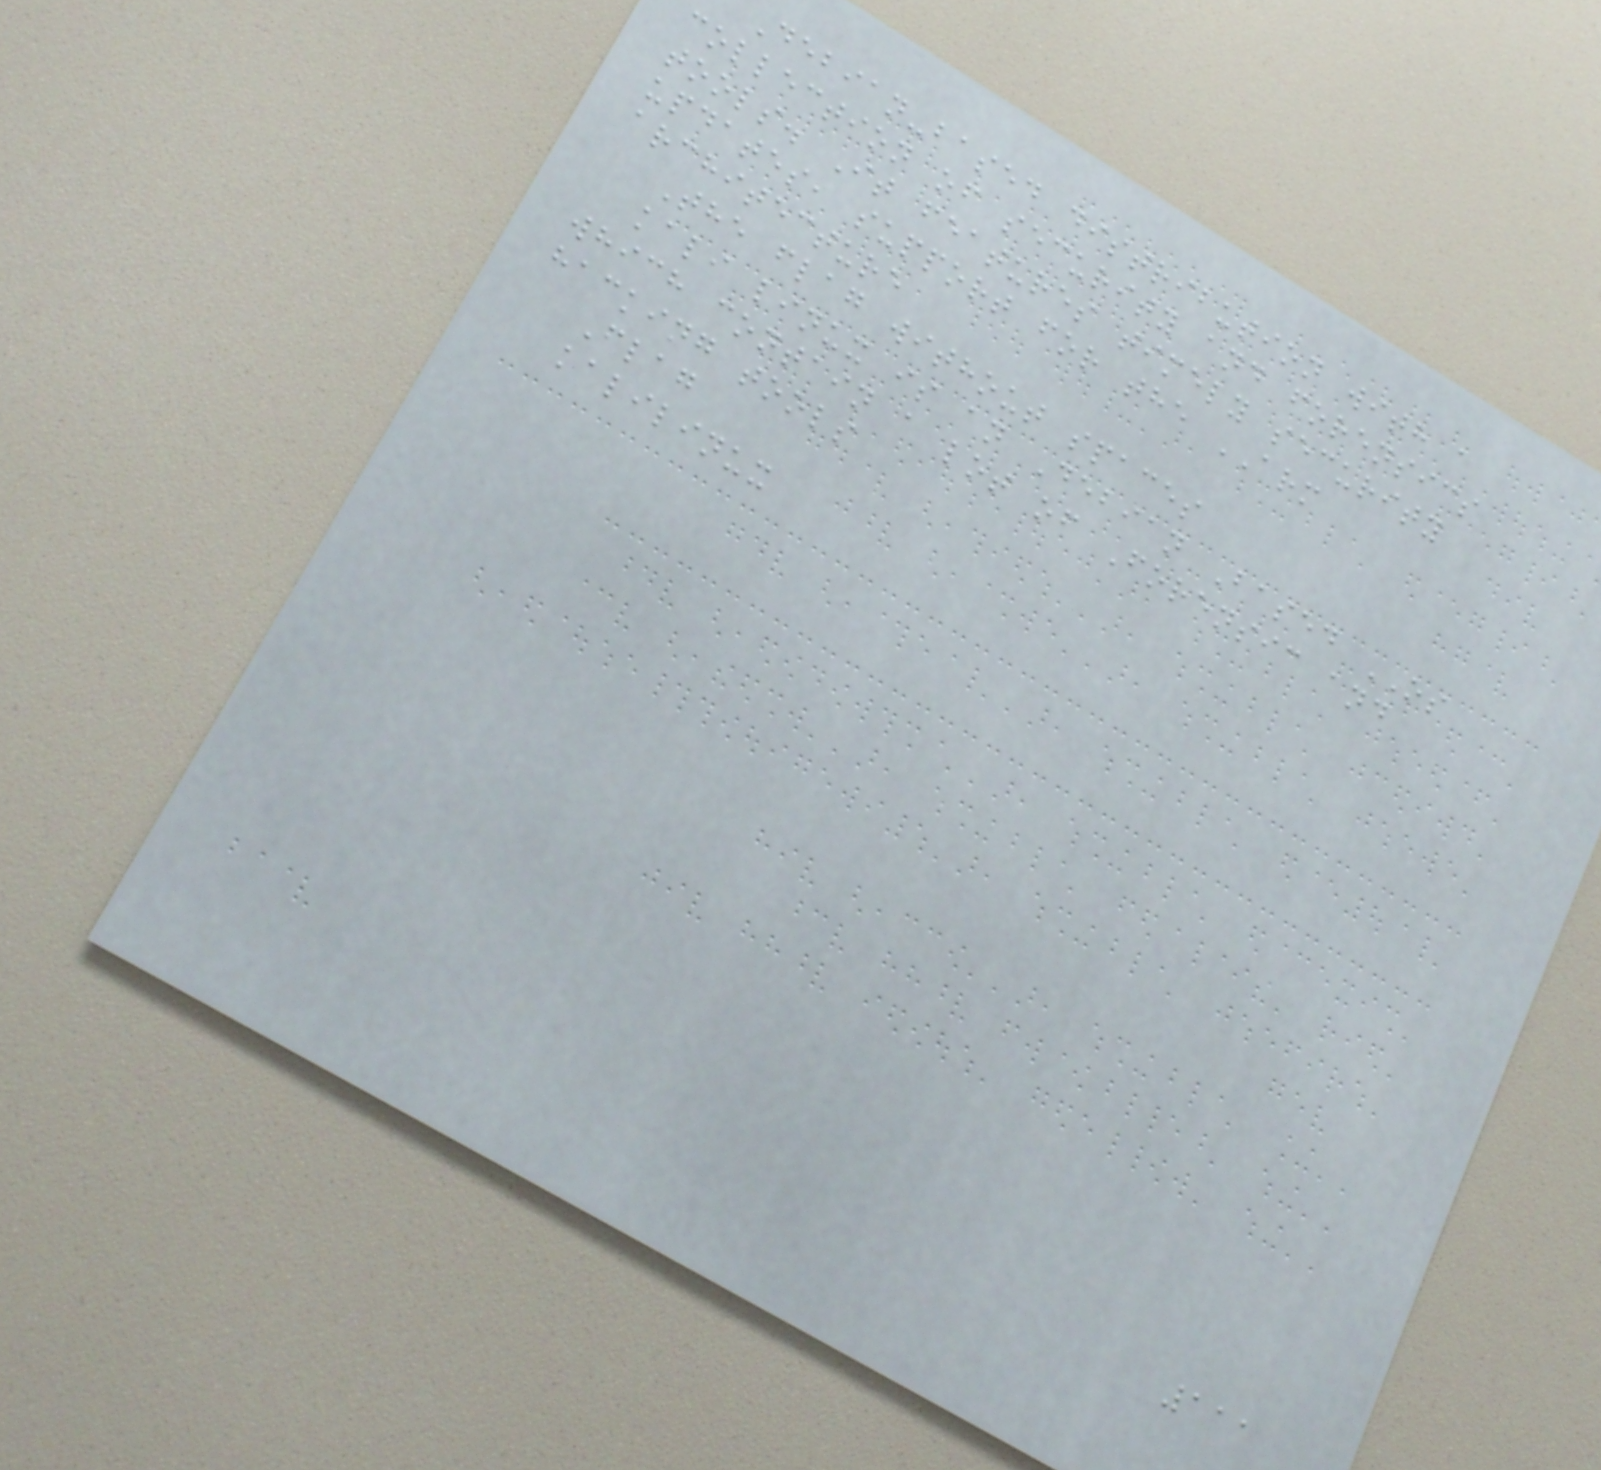Debian-based distribution with a
collection of security and forensics
tools. It features timely security
updates, support for the ARM
architecture
The flag without spaces
kali linux is an Debian Based OS
which contain a lot of Forensic and
hacking tools
Flag
kalilinux
111
